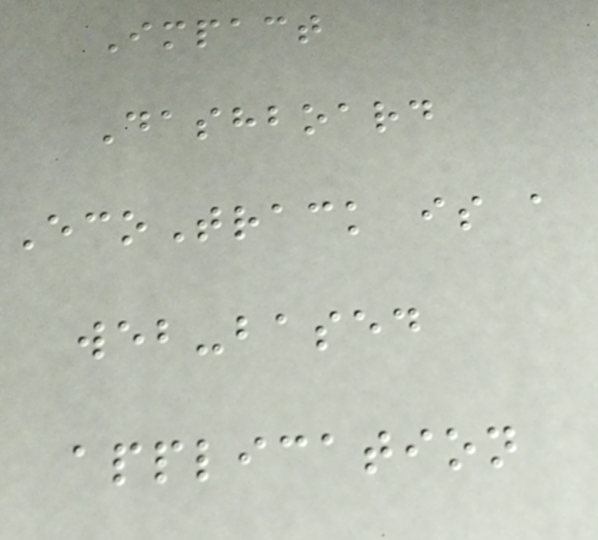Impact
Dashboard
EcoTrack is a
web-based
application
